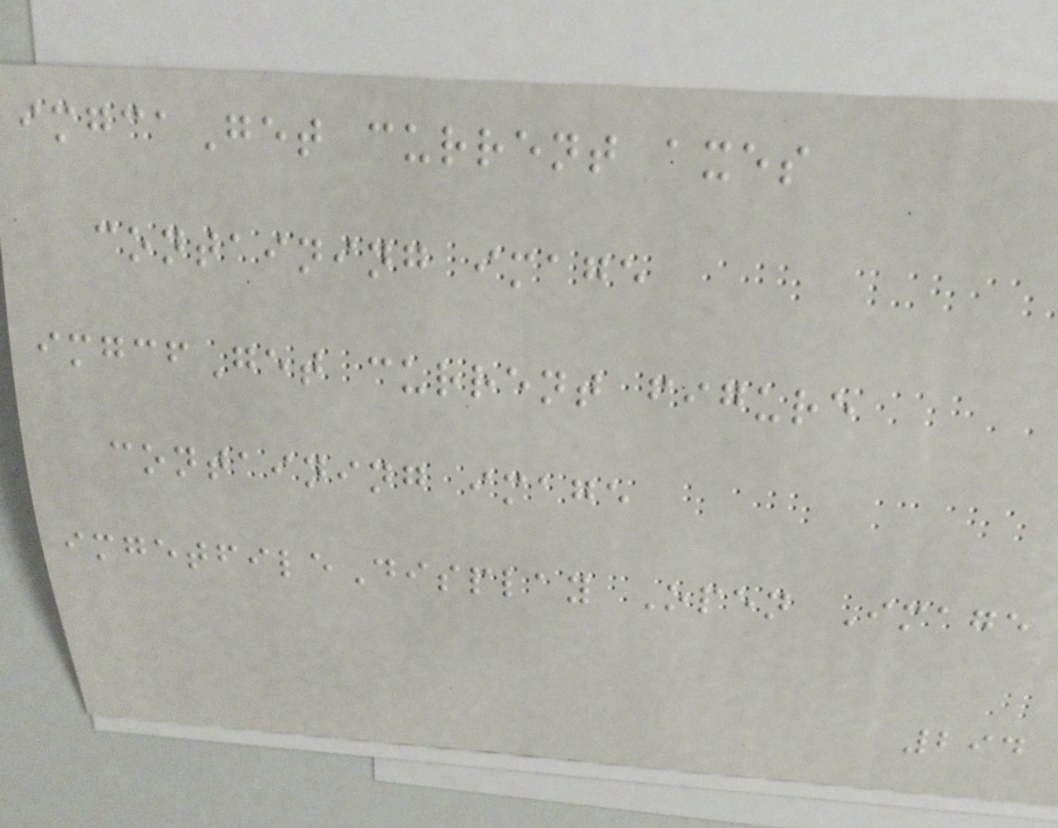imgcaGet current axes
containing image
imgcfGet current figure
containing image
imgetfileDisplay Open Image
294
